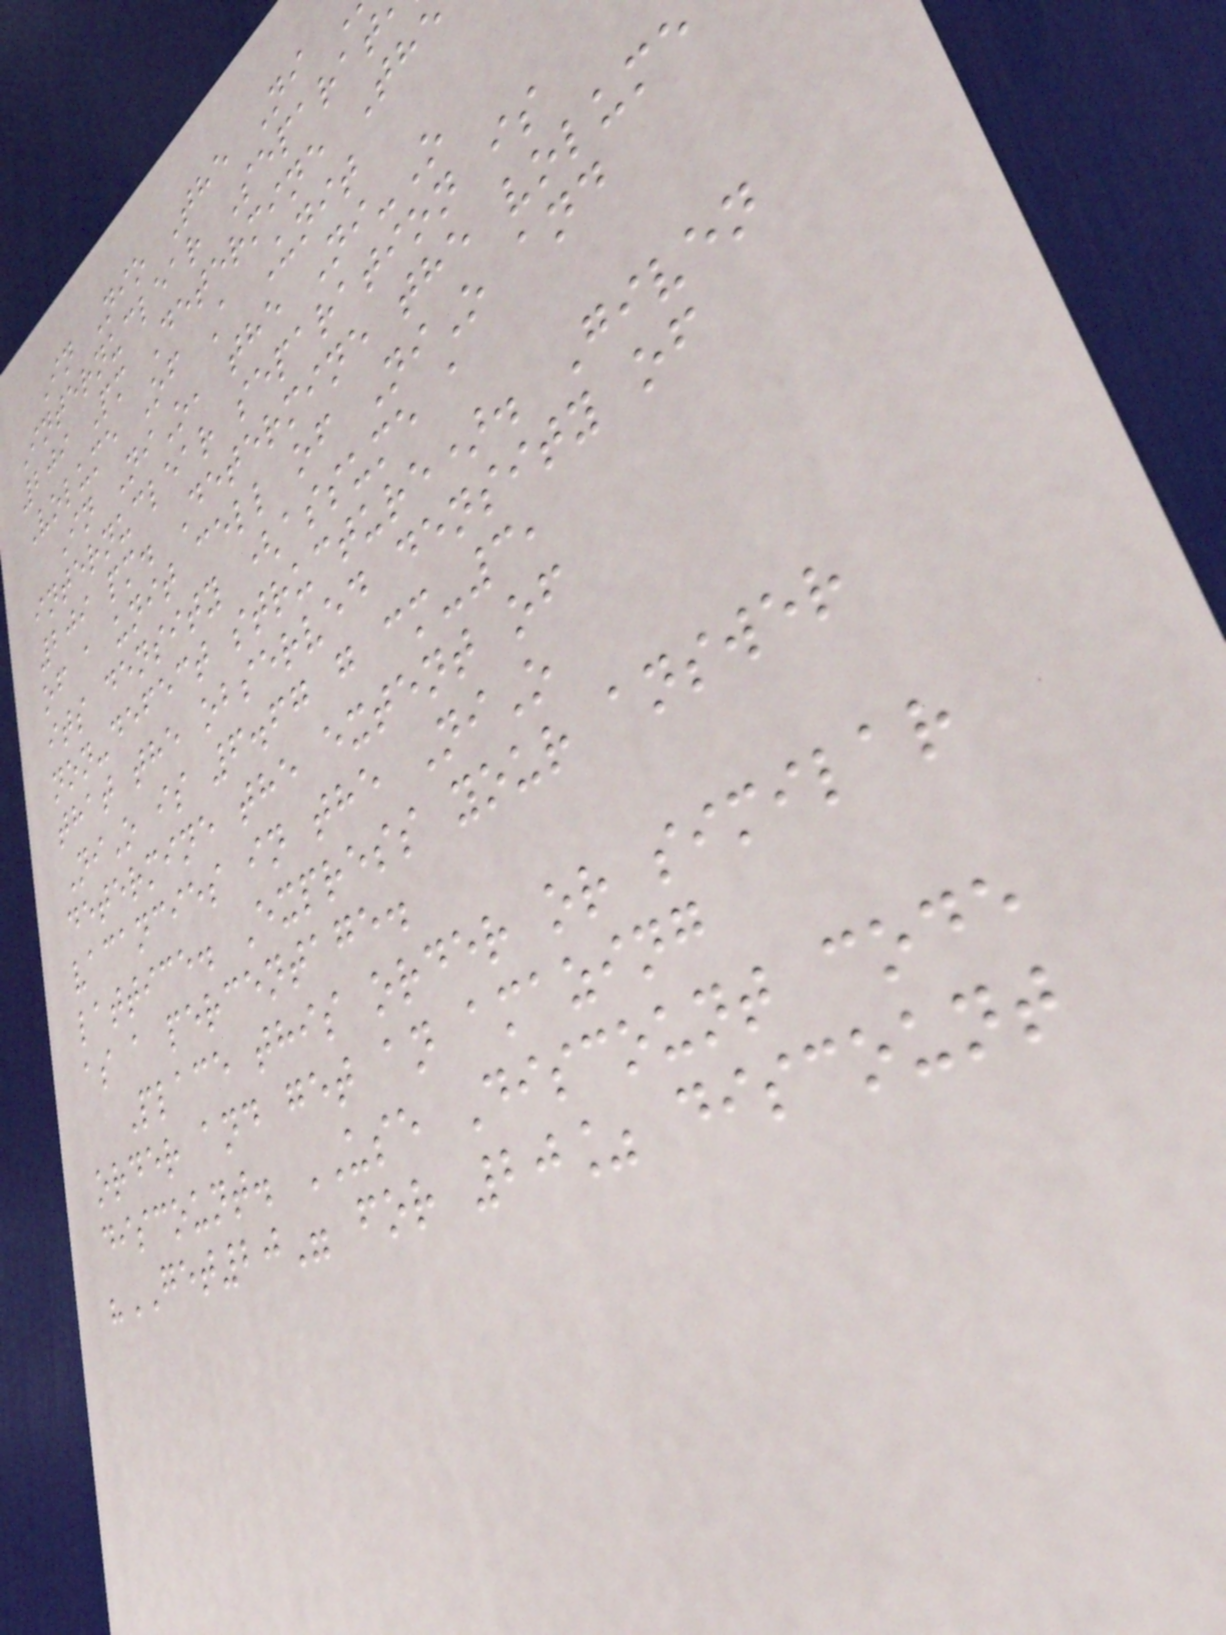In Nio The Ni
Internuclear Separat
209 Pm Determine The
Volume Of A Unit
In NiO, the Ni-O
internuclear separation is
209 pm. Determine the volume
of a unit cell of NiO and
its density (assume a
non-defect structure). Given
that the observed density of
NiO is 6.67 g cm-3,
determine the extent of
vacancies in the NiO
lattice. Express your answer
as a percentage.
Place this order or similar
order and get an amazing
discount. USE Discount code
"GET20" for 20% discount
